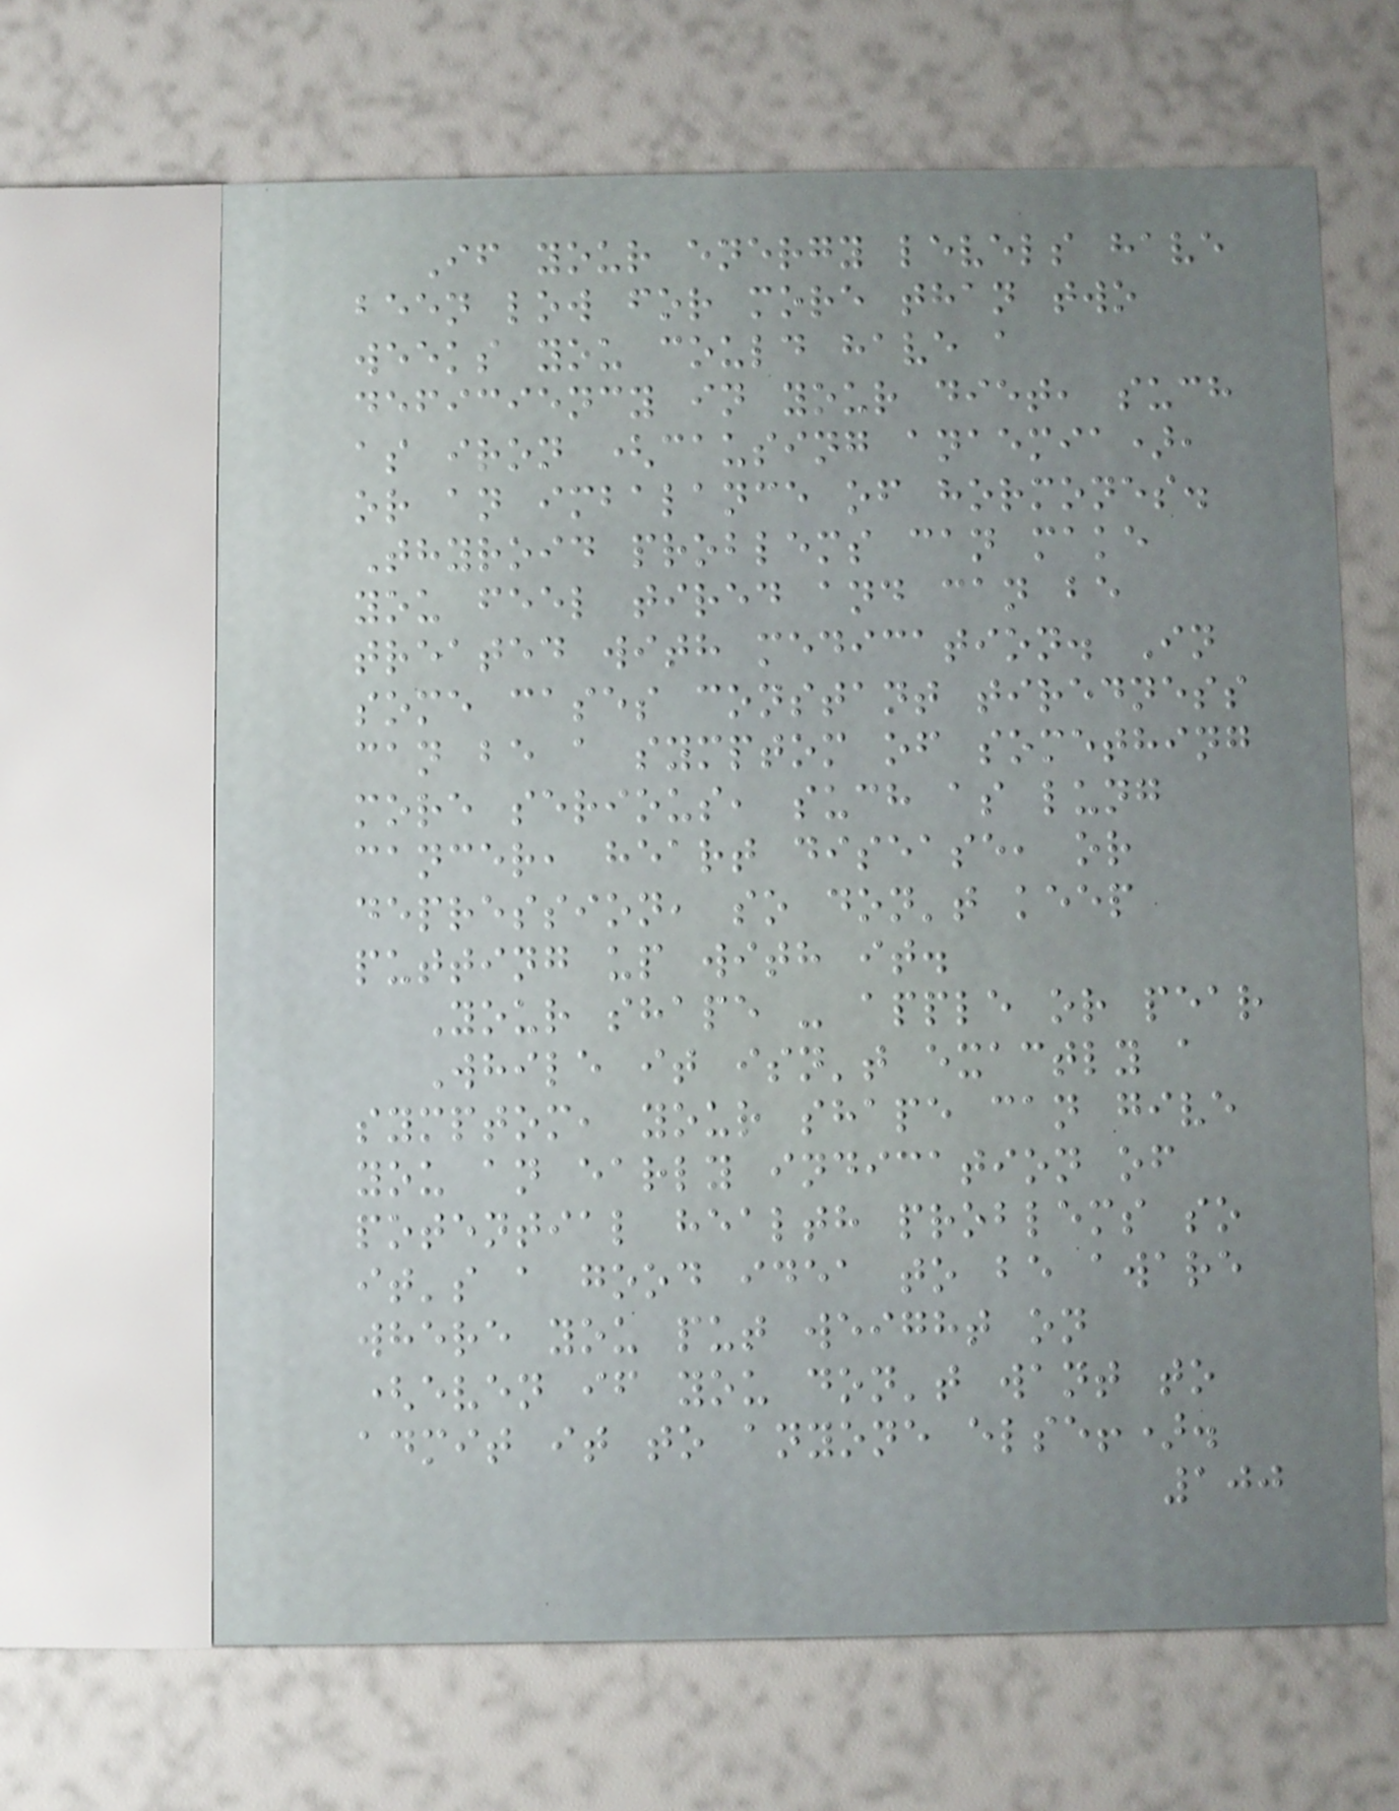If your energy levels have
been low for more than two
weeks you could have a
deficiency in your diet, such
as iron (causing anaemia),
or an imbalance of hormones.
Thyroid problems can make
you feel tired and can be
treated with medication. In
some cases constant tiredness
can be a symptom of something
more serious, such as lung
cancer, heart disease, or
depression, so don't keep
putting up with it.
Your shape - apple or pear
While it isn't exactly a
symptom, your shape can give
you an early indication of
potential health problems so
it's a good idea to be aware
where you put weight on
(even if you don't want to
admit it to anyone else!).
100
